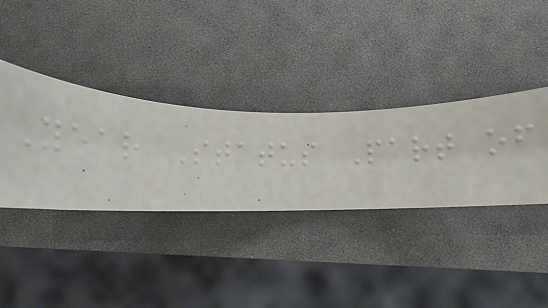Year Status Part of
